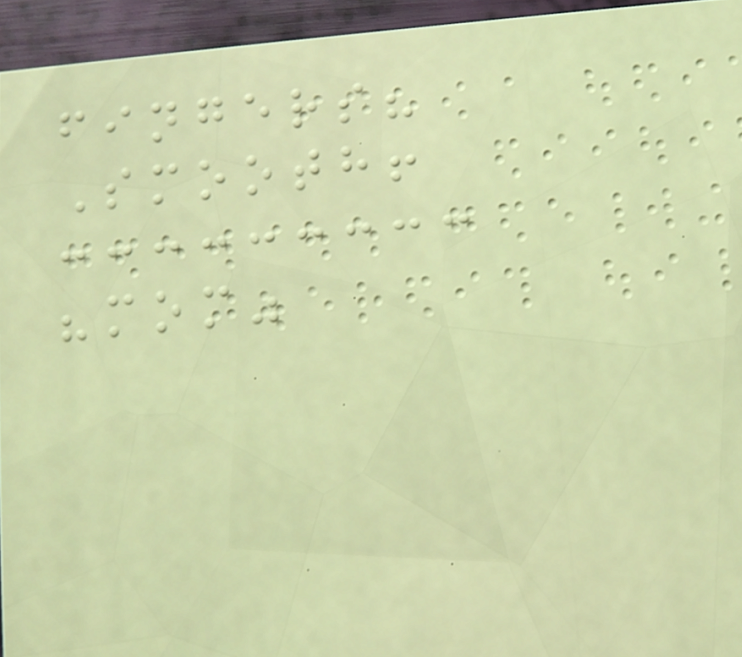fingers?
Smooth!
"mom"
